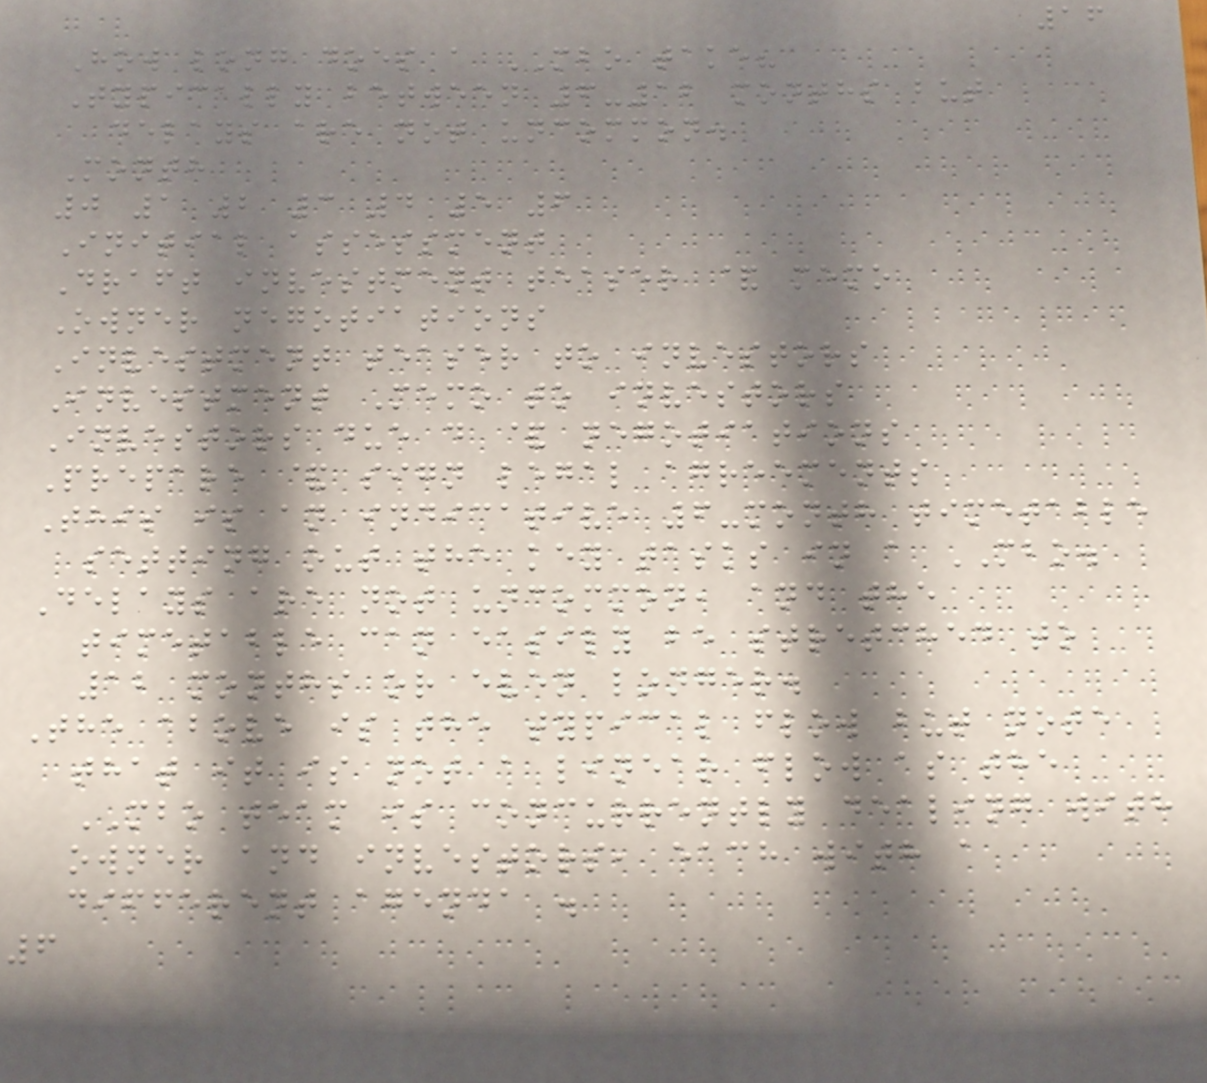16
How long does a MBO take?
Typically between 6-12 months but
delays are not uncommon.
Month
0 1 2 3 4 5 6
Initial assessment
Draft investment teaser & memo
Owner negotiations
Investment teaser to investors
Investment Memo to investors
Investors due d & negotiations
Prepare & sign legal agreements
This is an indicative 6-month timetable
setting out the key tasks in a MBO.
Delays are not uncommon, and the
timetable can easily be stretched to
12 months or even longer.
The above is the typical flow but note
that it is not a linear flow as the
MBO team is concurrently dealing with
owner and investors, each with a
different agenda .
6
